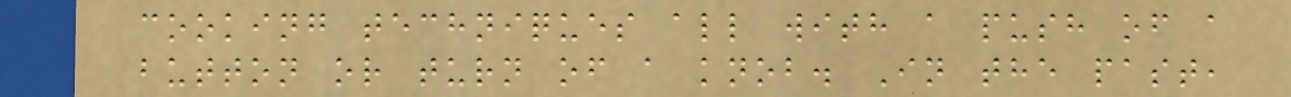cooking techniques all with a push of a
button or turn of a knob. In the past,
